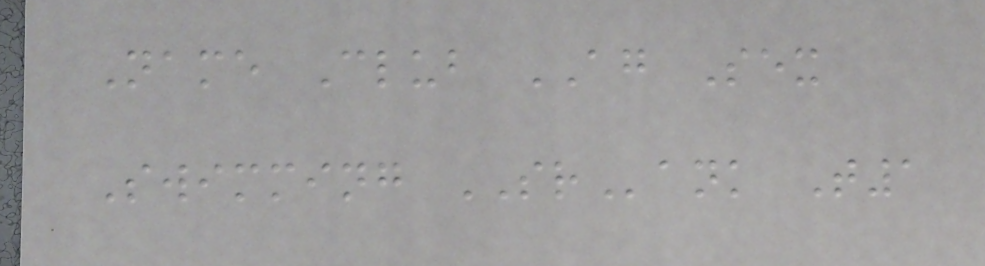Name Club AG Sex
Swimming SRank T1
